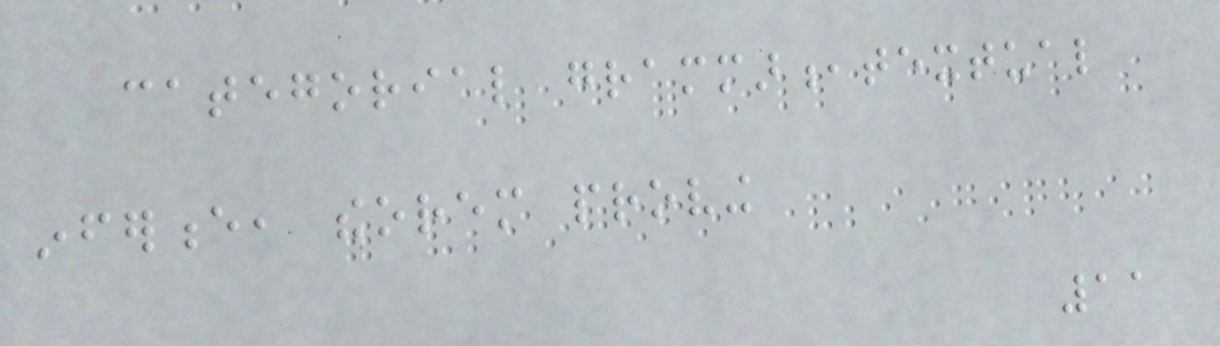categorial grammar,textual
inference, theorem proving
11
